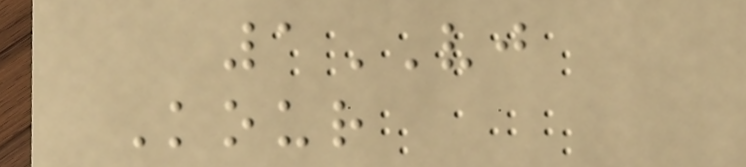1VJ
Kour
